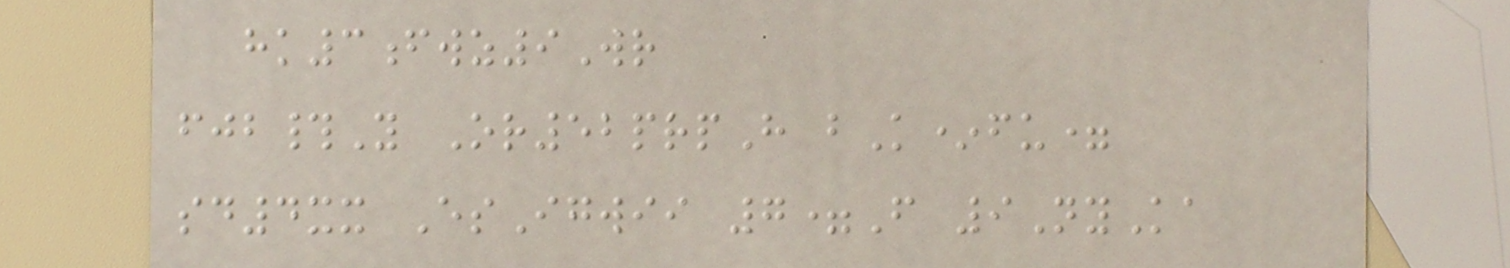hk3fwz9Wr
fjb#Y Or52prpH bK*fu=
sd4xx EsIgwii 7=F 9NyKa
